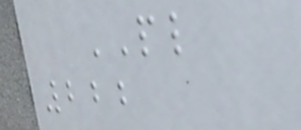PL
222
